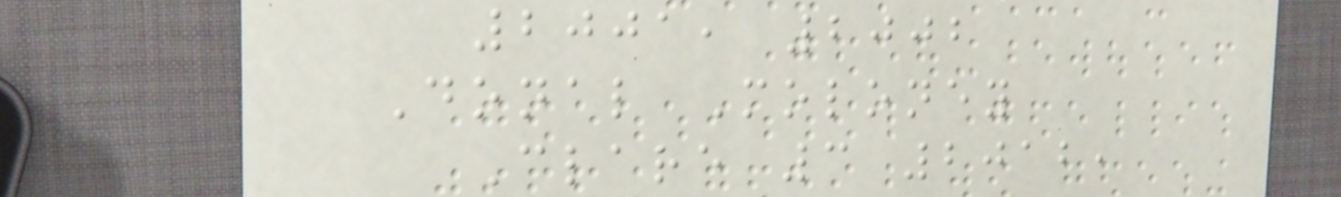2001, 2002
Donal Moloney
Clare 3 2012,
